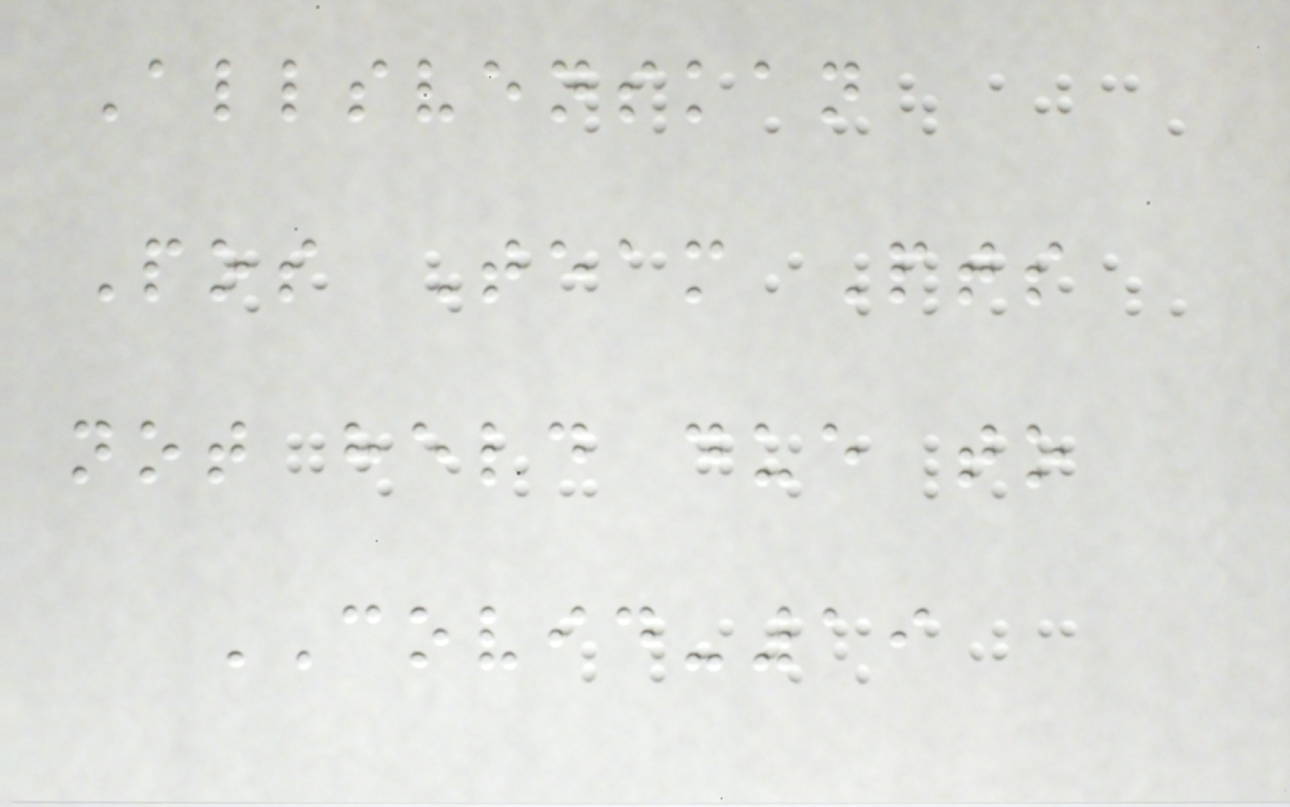Allsvenskan
Pos Team Pts
not held due to
COVID-19
